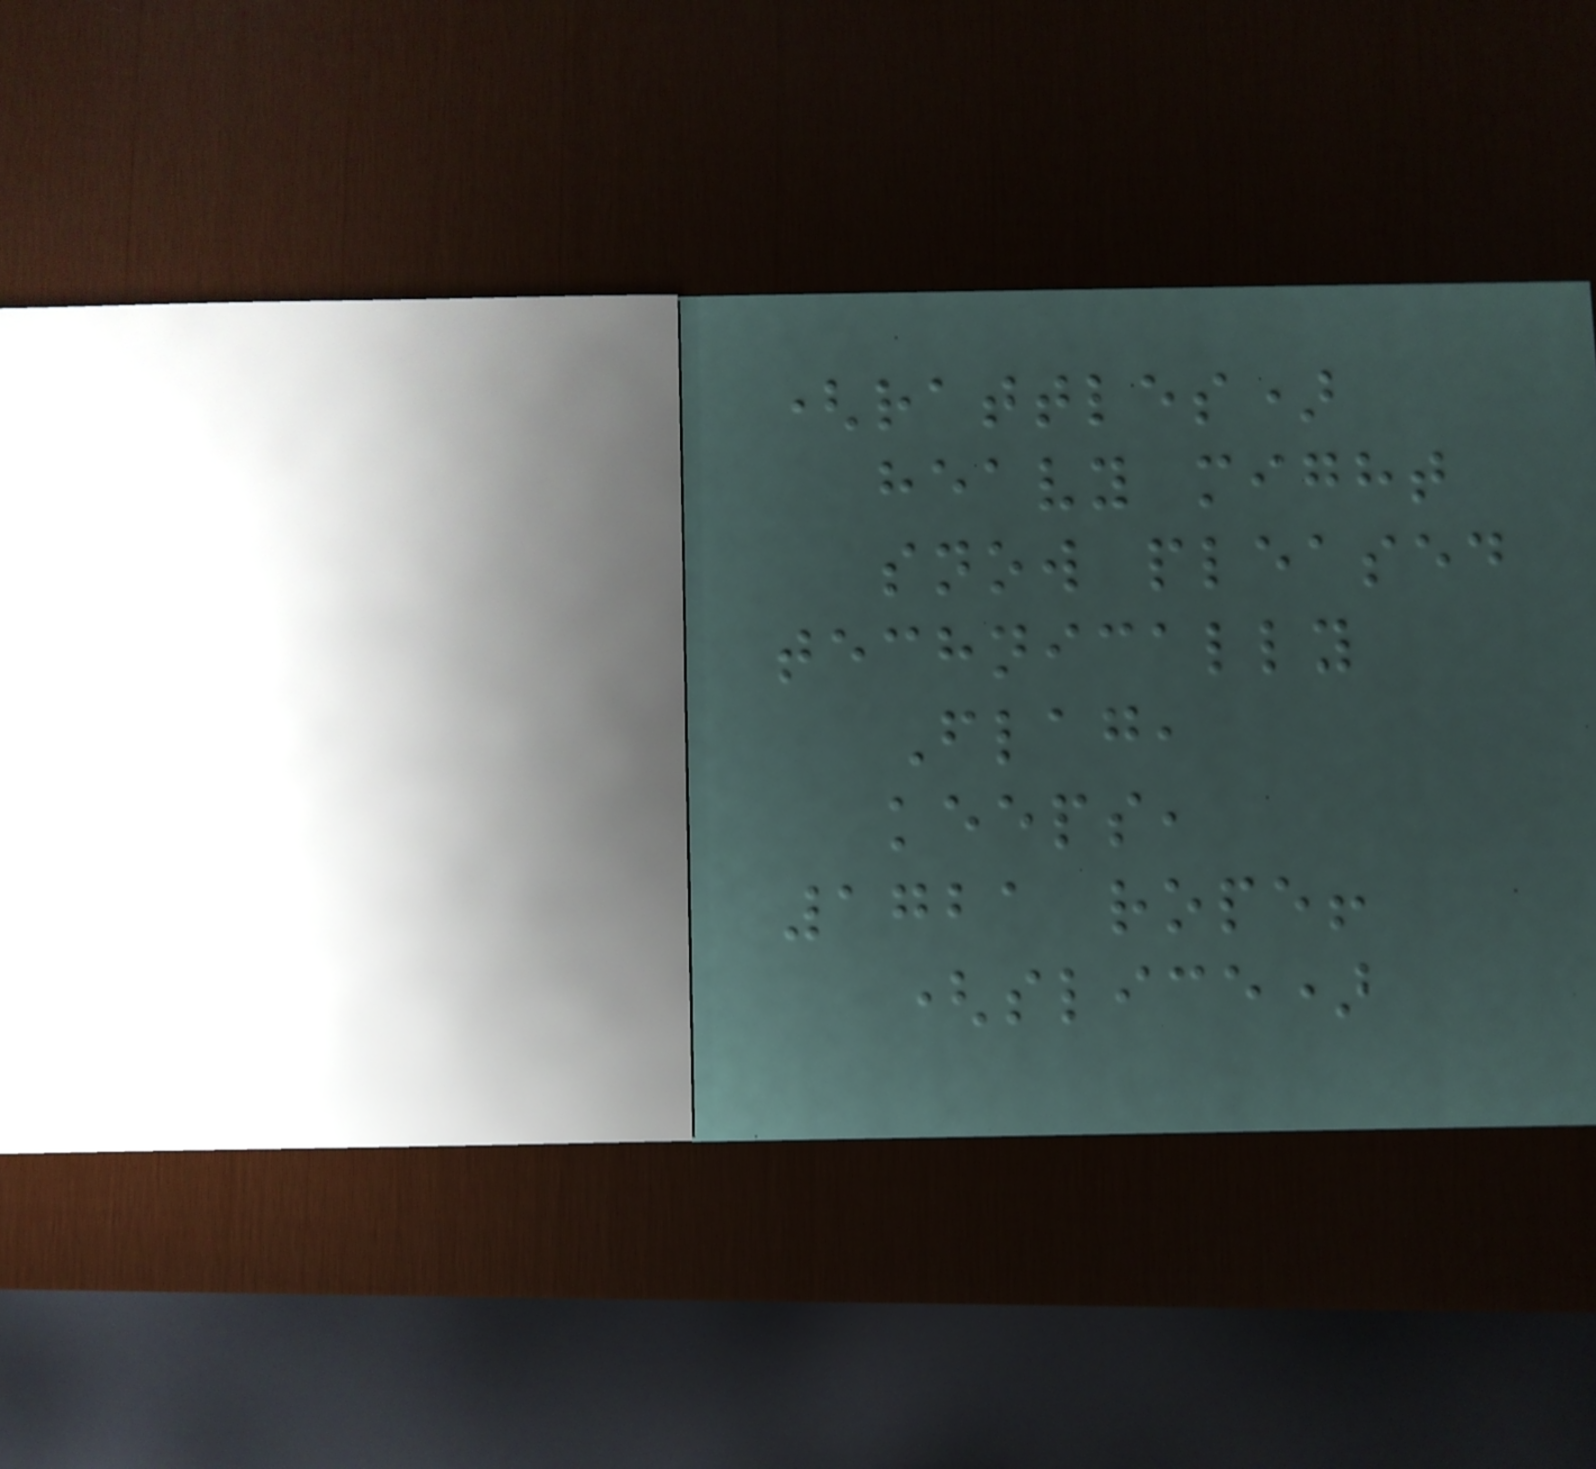(rattles)
heavy might
snow pleased
technically
Flag,
keeps,
1721 rope!
(slice)
